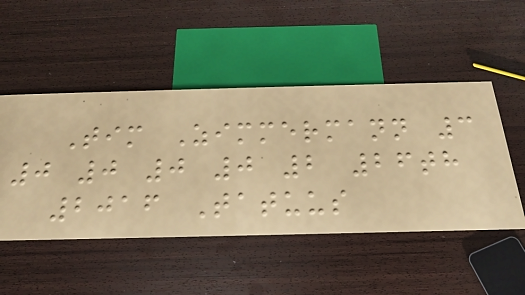Tim Zimmermann 3
0 0 0 0 2 26th
2016 Tatuus
